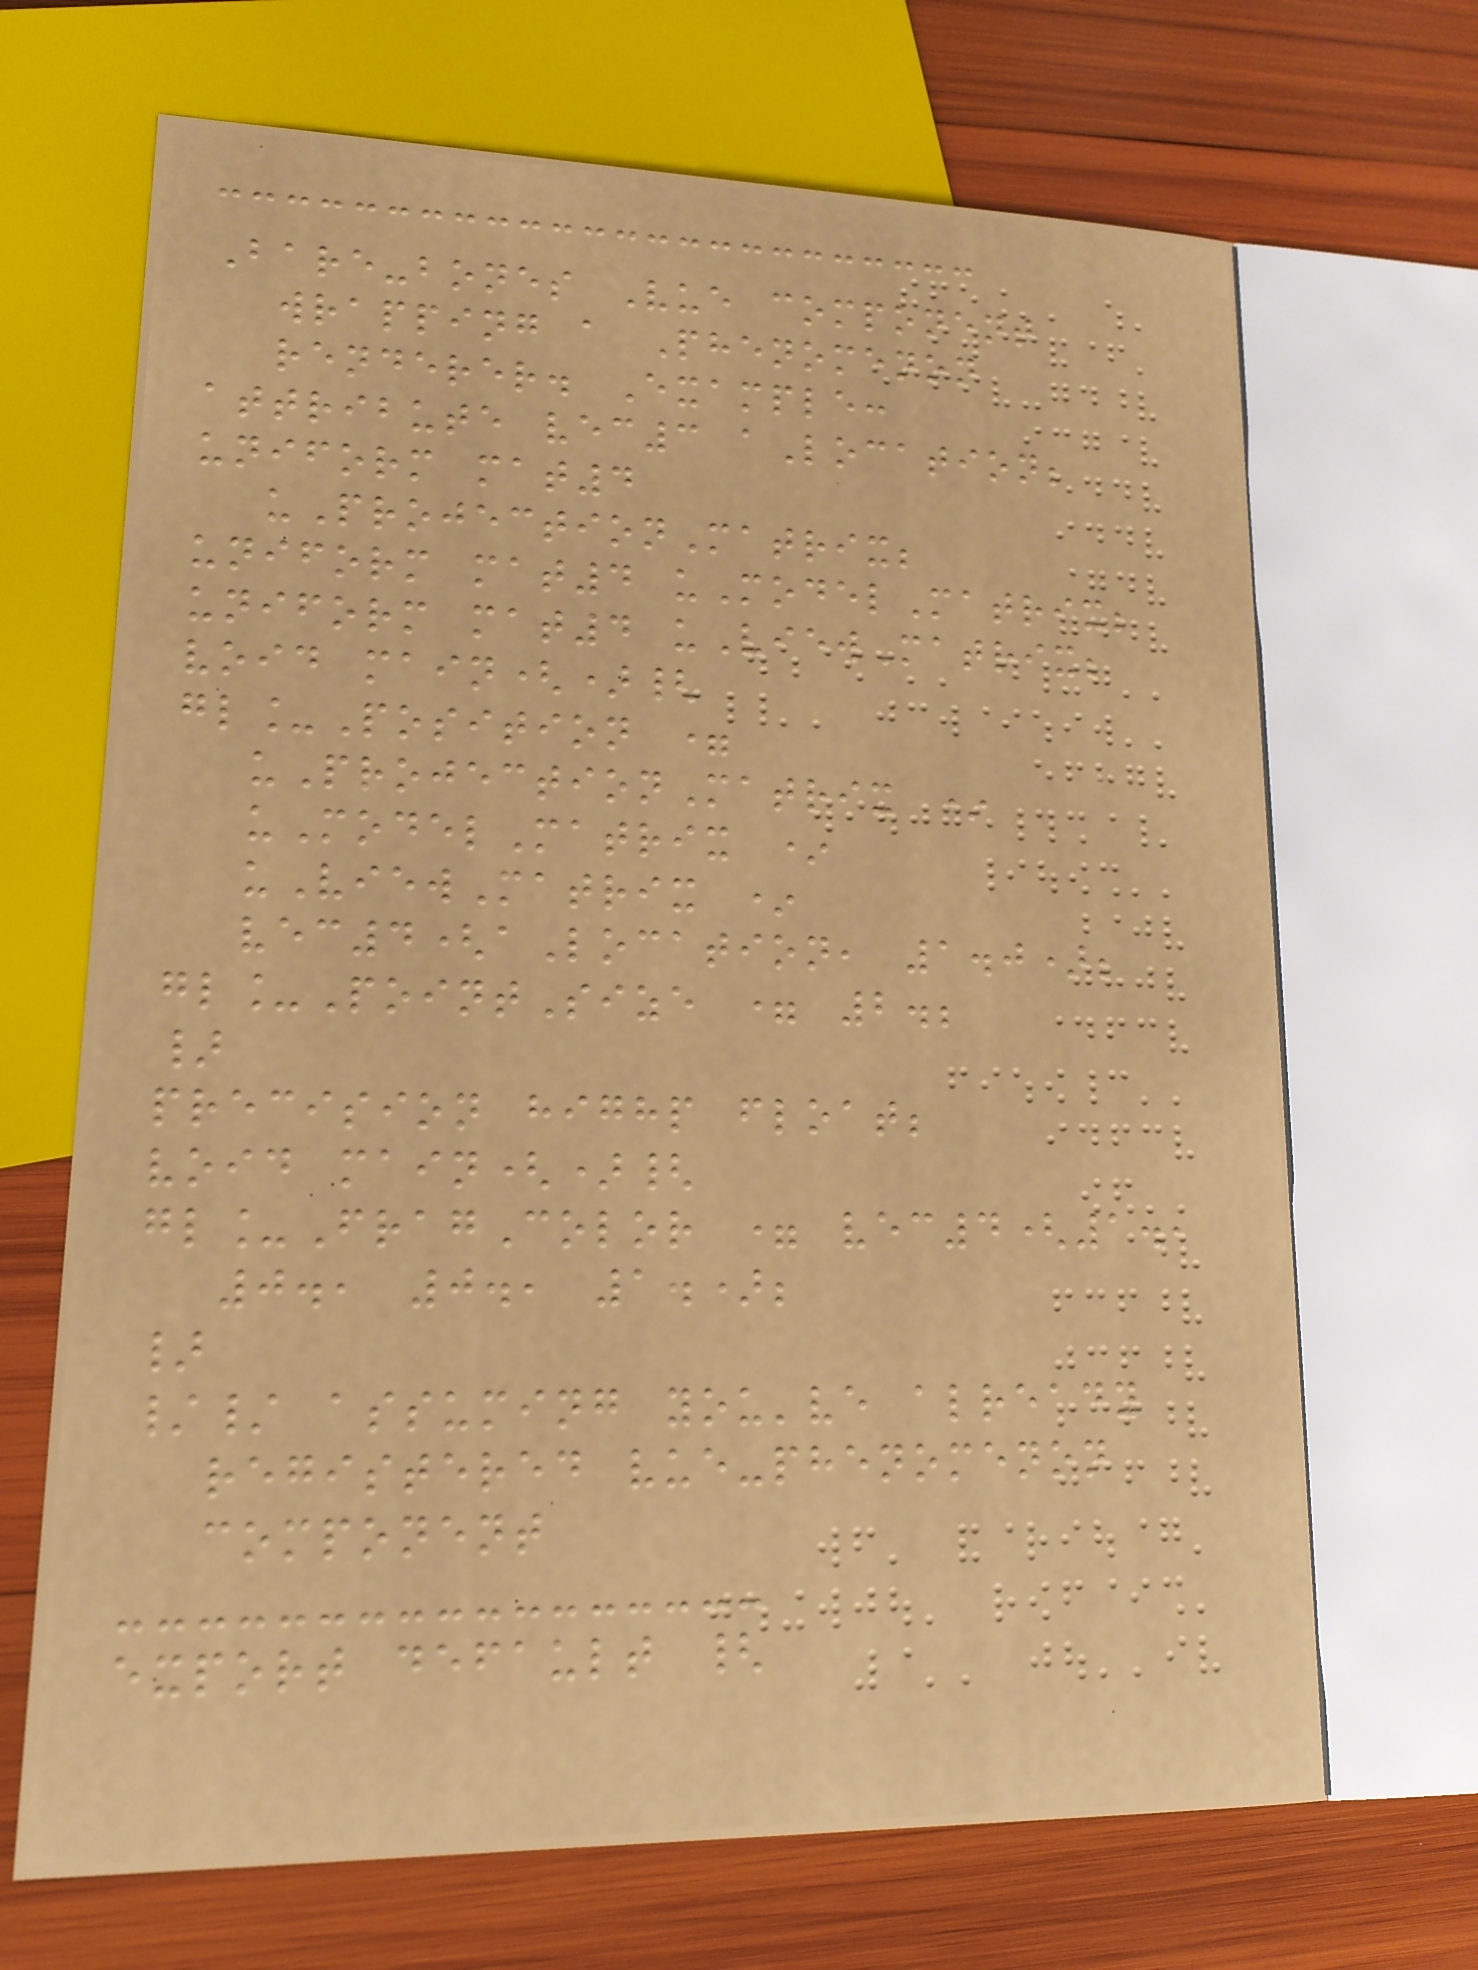Bare-bones Vue component
wrapping a Phenomenon
renderer. Example:
attribute vec3 aLocation;
uniform mat4
uProjectionMatrix;
uniform mat4 uModelMatrix;
uniform mat4 uViewMatrix;
void main(){
gl_Position =
uProjectionMatrix *
uModelMatrix *
uViewMatrix *
vec4(aLocation, 1.0);
gl_PointSize = 2.;
}
precision highp float;
void main(){
gl_FragColor = vec4(1.,
0., 0., 1.);
}
// assuming you've already
registered vue-phenomenon
component
export default {
